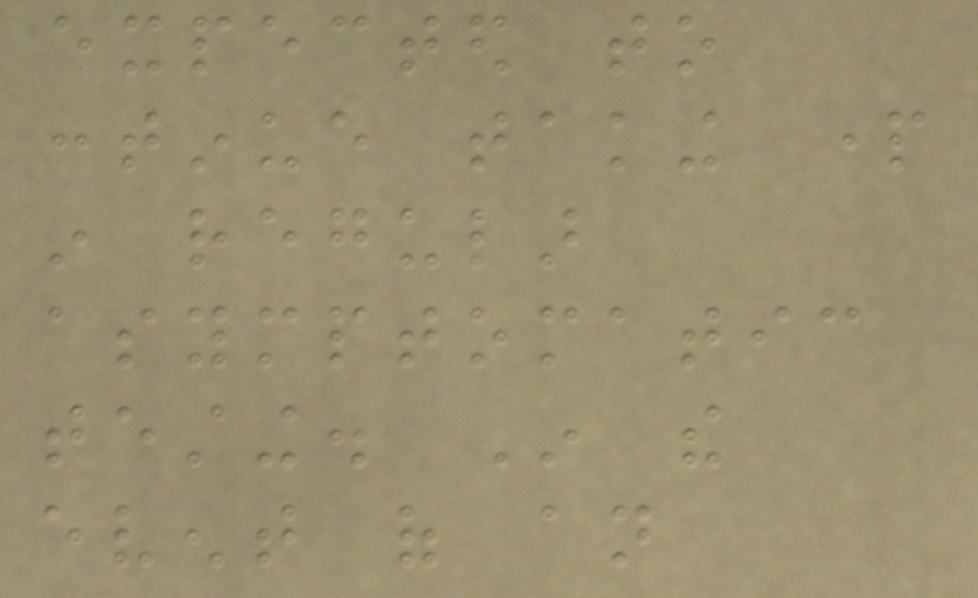expected to
continue taking part
in regular
asymptomatic
testing. In the
event of an
